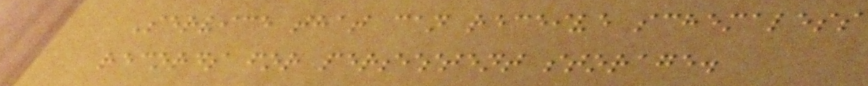Service that can receive schemaless
records for persistent storage.
